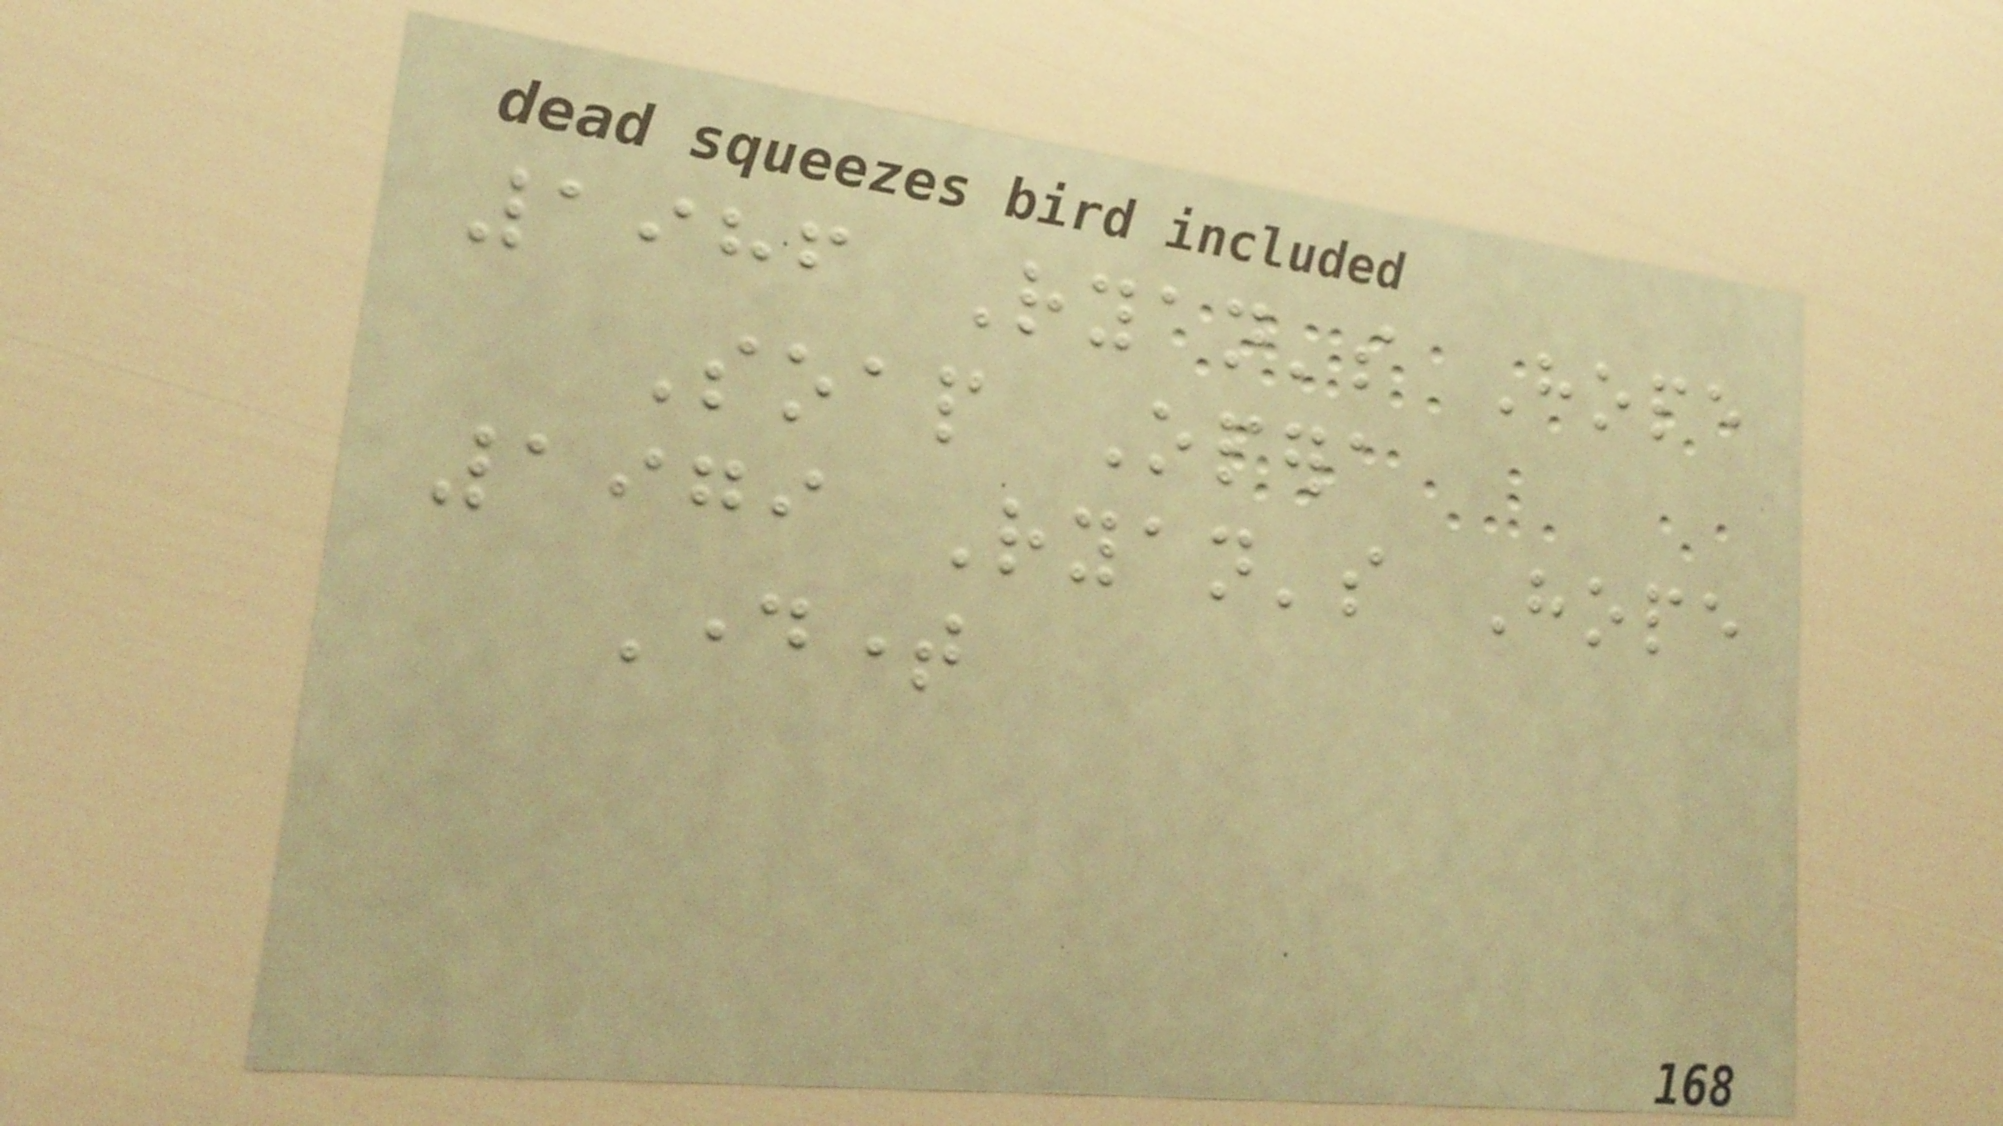1986 Ryan's Hope
Soap Opera
1979 Ryan's Hope
Daytime
